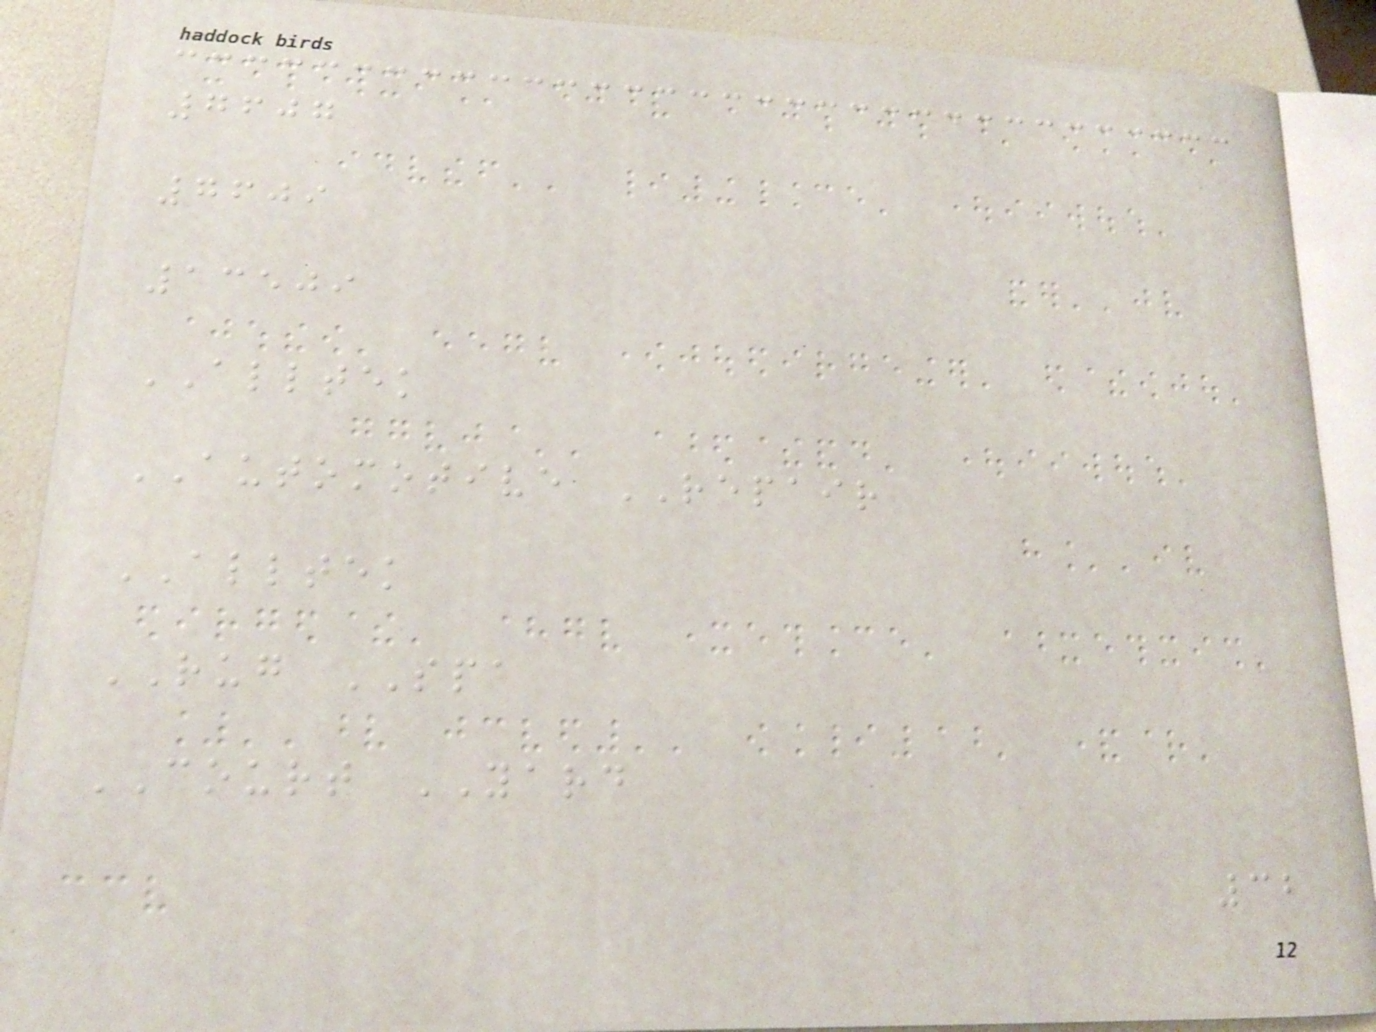7607
7609
13509
ALLTEK
AUTOMOTIVE REPAIR
ALLTEK
RUG SPA
COURT YARD
32
